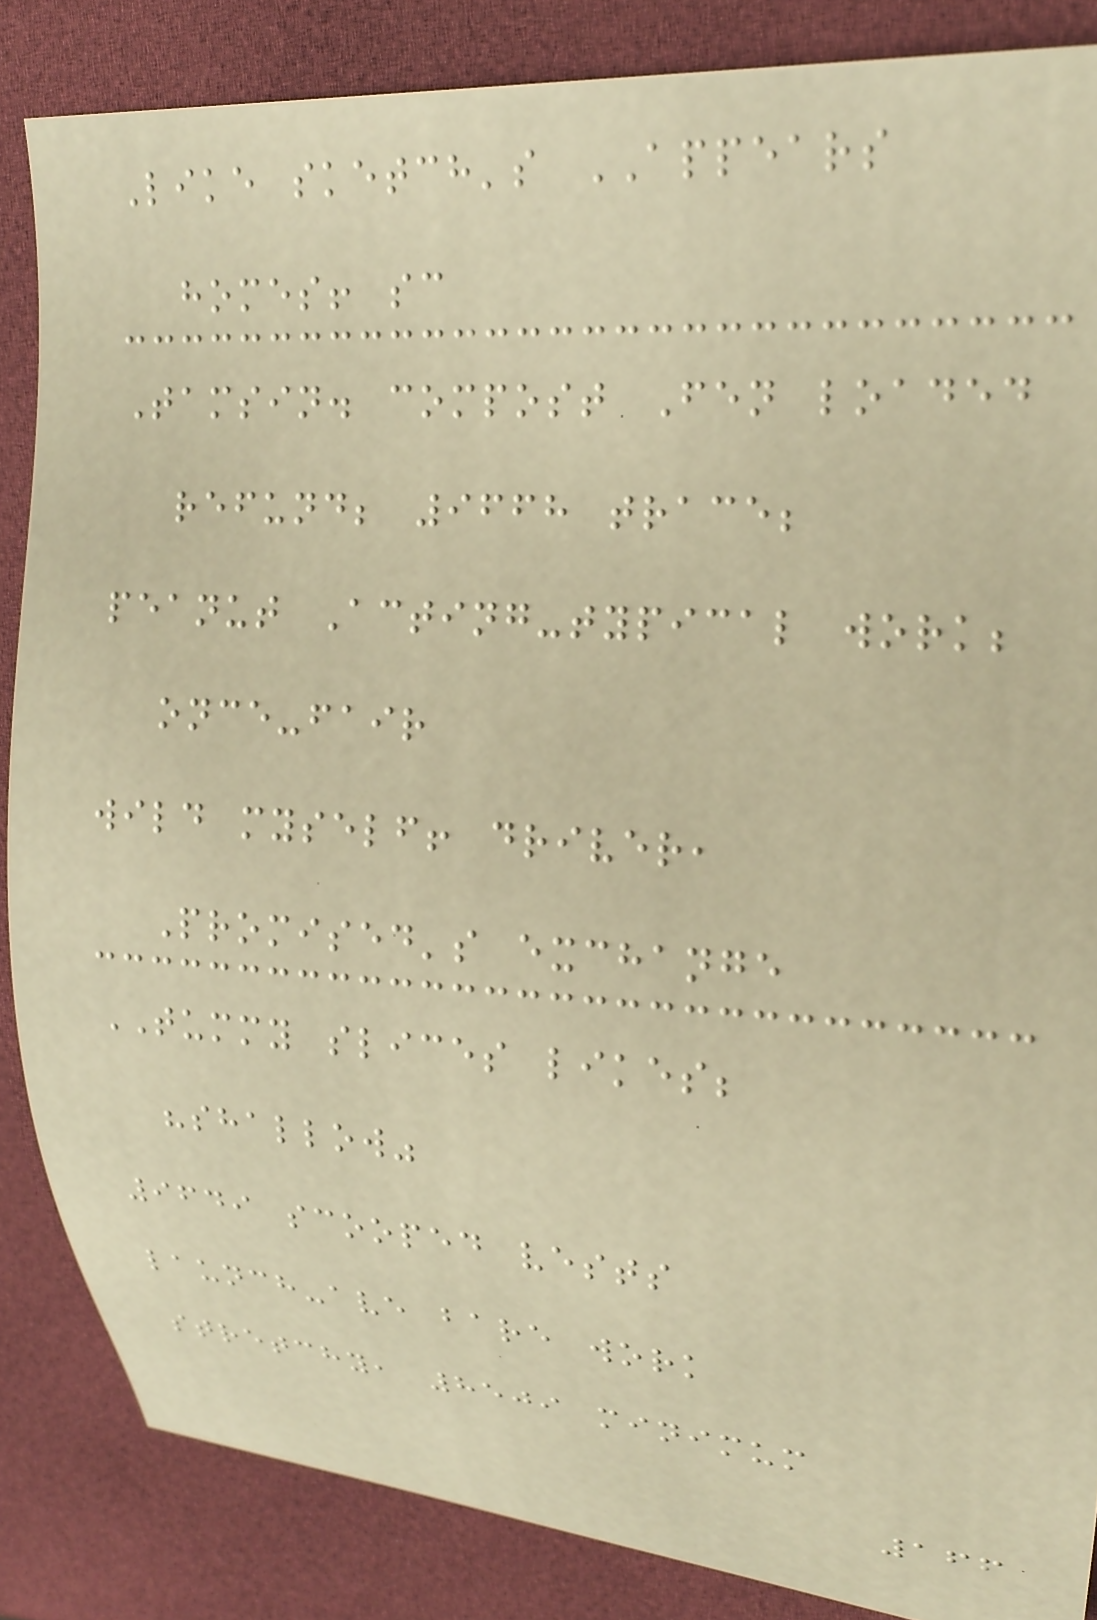Like sketch's APPEARS
homes! sc
Tamsin. compost Fen loaded
refund; 9668 trace;
peanut Acting-typical work;
once-fair
wild myself! driver,
Promised's exchange
TUMMY slices likes;
"shallow"
9649 scooped vests
launch-ave bare work
stretchy, 8509 minimum
166
